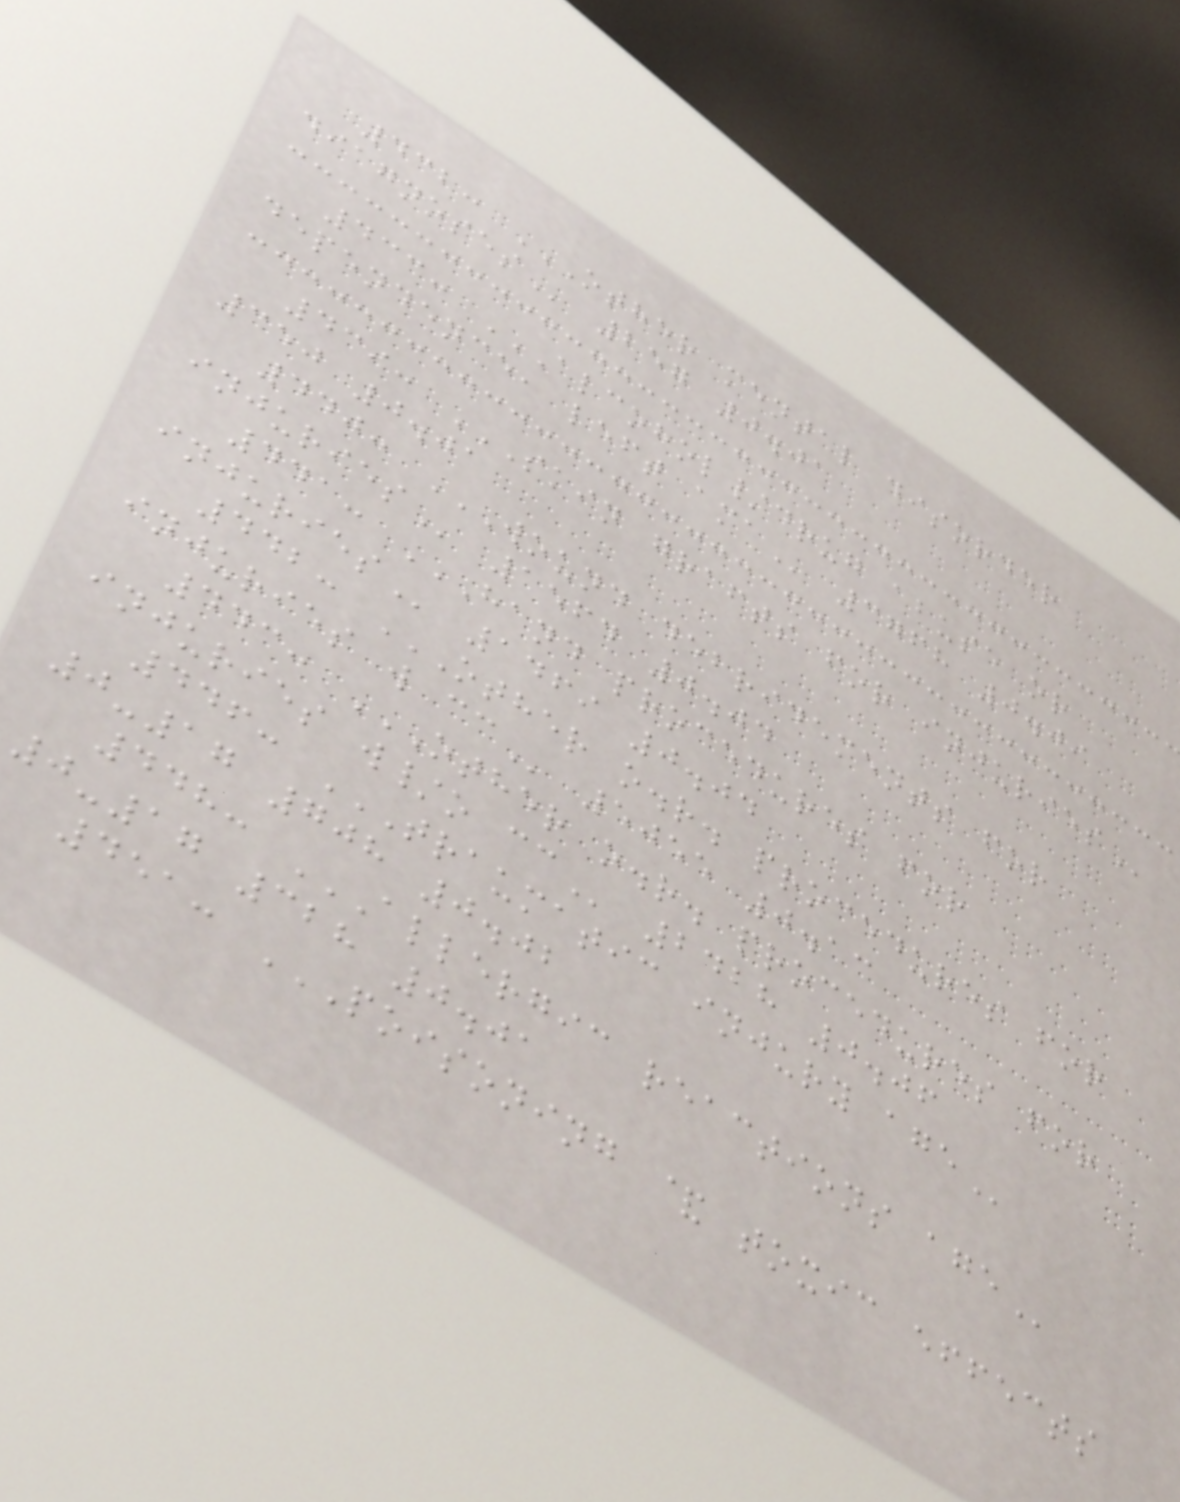432: OTHER MENTAL DISORDER
DIAGNOSES 257 0.01
433: ALCOHOL/DRUG ABUSE OR
DEPENDENCE, LEFT AMA 3768 0.09
439: SKIN GRAFTS FOR INJURIES
350 0.01
440: WOUND DEBRIDEMENTS FOR
INJURIES 1564 0.04
441: HAND PROCEDURES FOR
INJURIES 1469 0.04
442: OTHER O.R. PROCEDURES FOR
INJURIES W CC 5055 0.13
443: OTHER O.R. PROCEDURES FOR
INJURIES W/O CC 2428 0.06
446: TRAUMATIC INJURY AGE
0-17 708 0.02
448: ALLERGIC REACTIONS AGE
0-17 328 0.01
451: POISONING & TOXIC EFFECTS
